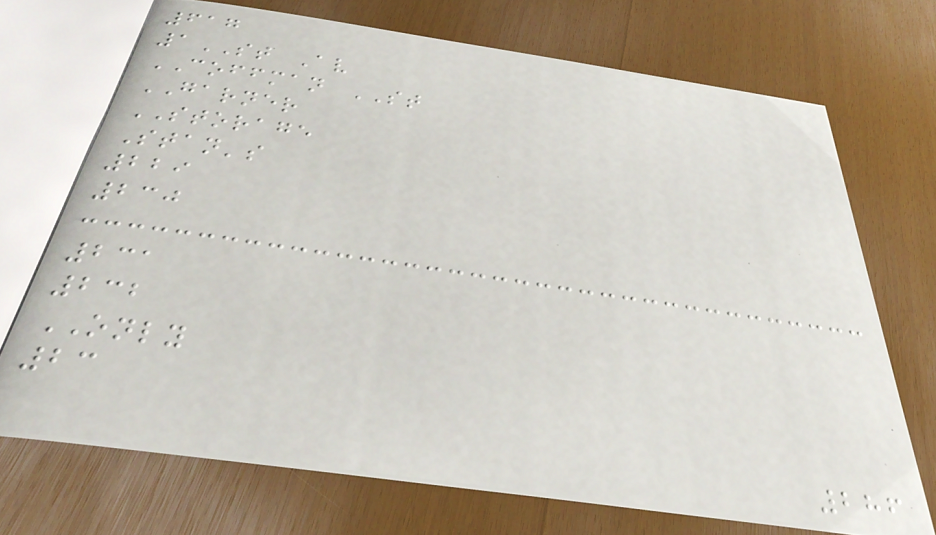617
1ST Av
COFFMAN ST
GARNER
STORAGE
Stan's
229
230
231
232
ONLY
23
286
